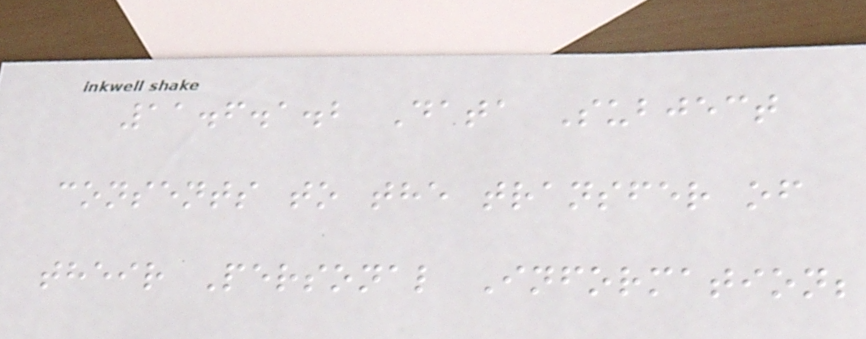11.6.1.2 Data Subject
consents to the transfer of
their Personal Information;
